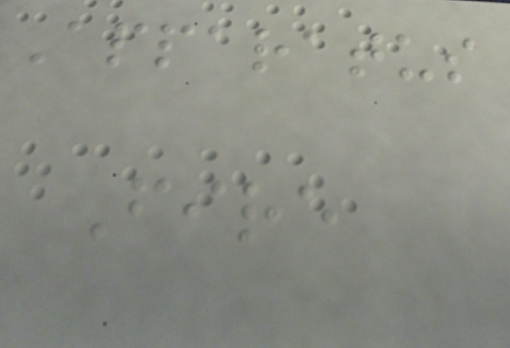Apparatus
Fire
